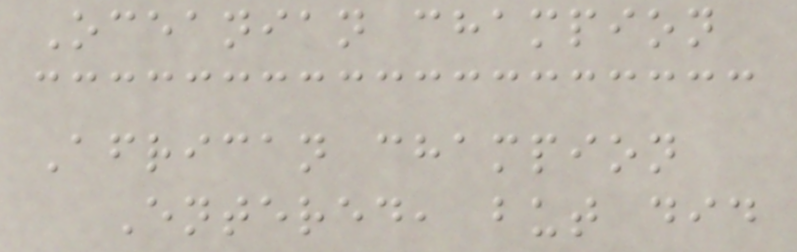Oceanian champion
African champion
Entered, but did
